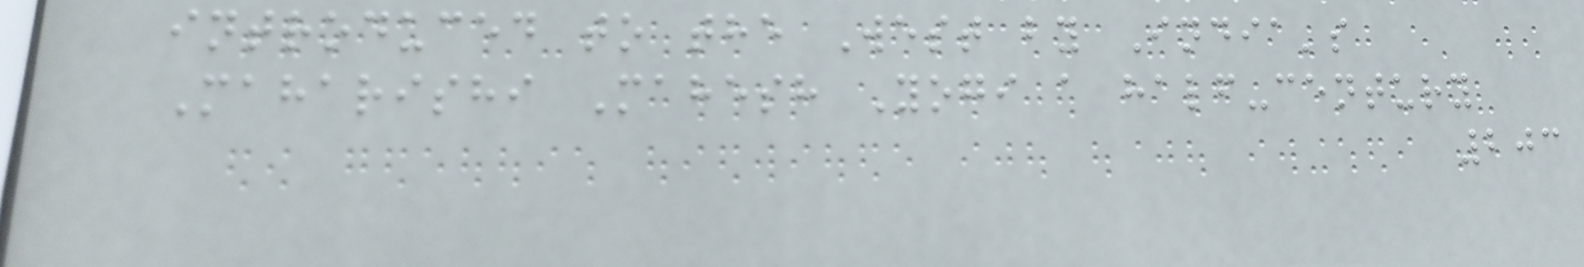introduced to the West by India's
Maharishi Mahesh Yogi a half-century
203
